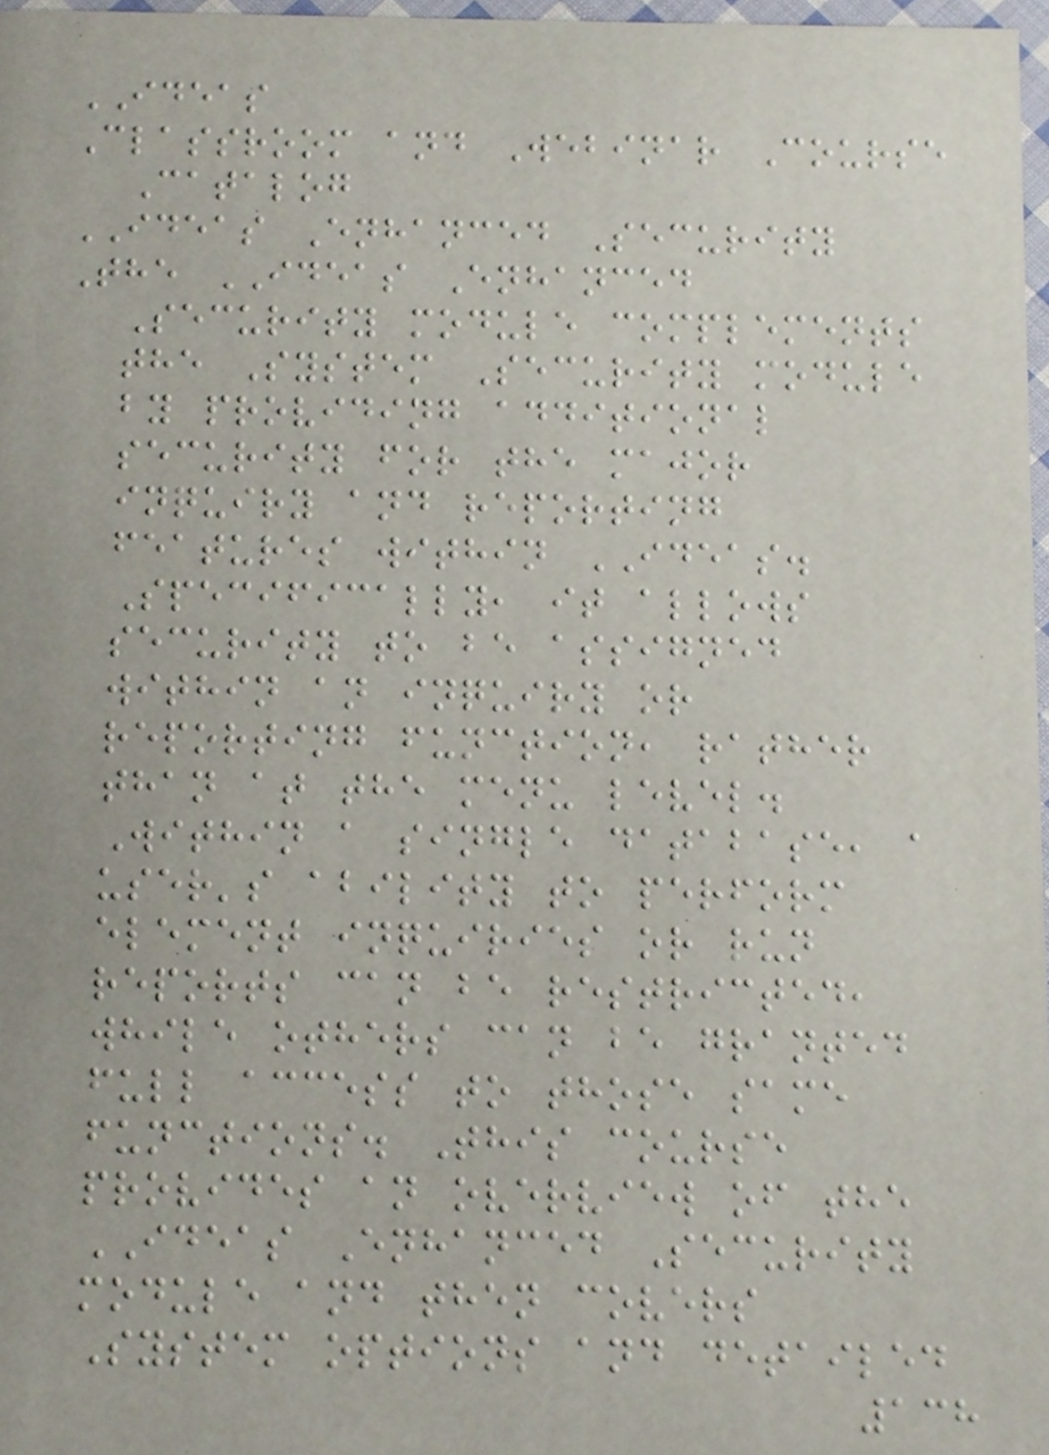IDEAS
Classroom and Webinar Course
Catalog
IDEAS Enhanced Security
The IDEAS Enhanced
Security module complements
the System Security module
by providing additional
security for the major
inquiry and reporting
features within IDEAS.
Specifically, it allows
security to be assigned
within an inquiry or
reporting function, rather
than at the menu level.
Within a single database, a
user's ability to perform
element inquiries or run
reports can be restricted,
while others can be granted
full access to those same
functions. This course
provides an overview of the
IDEAS Enhanced Security
module and then covers
System options and detailed
138
